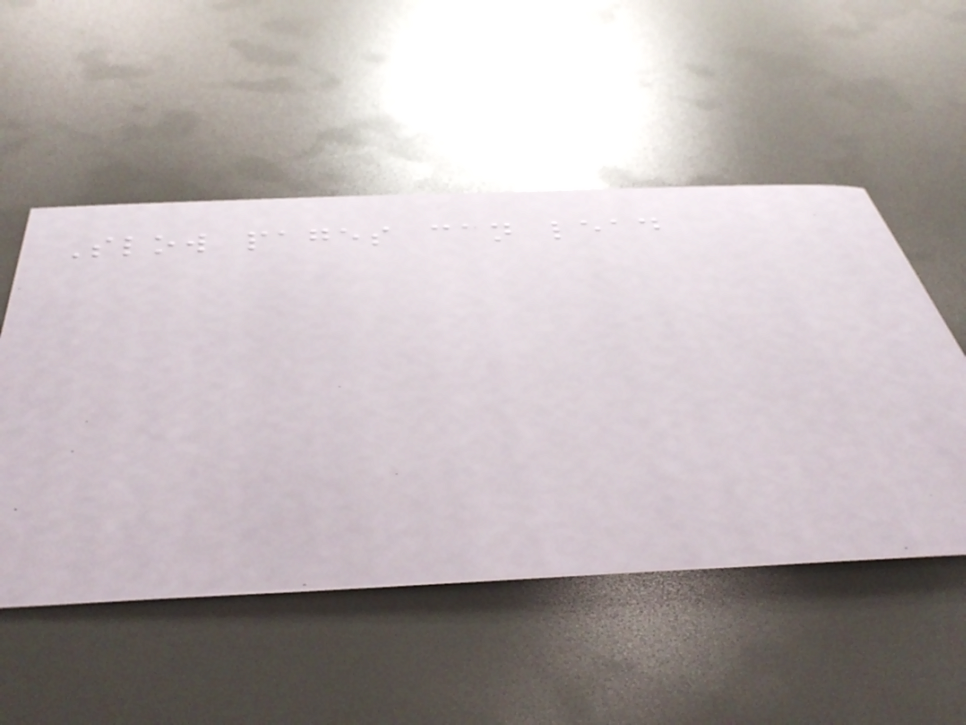Slow pages can lead
